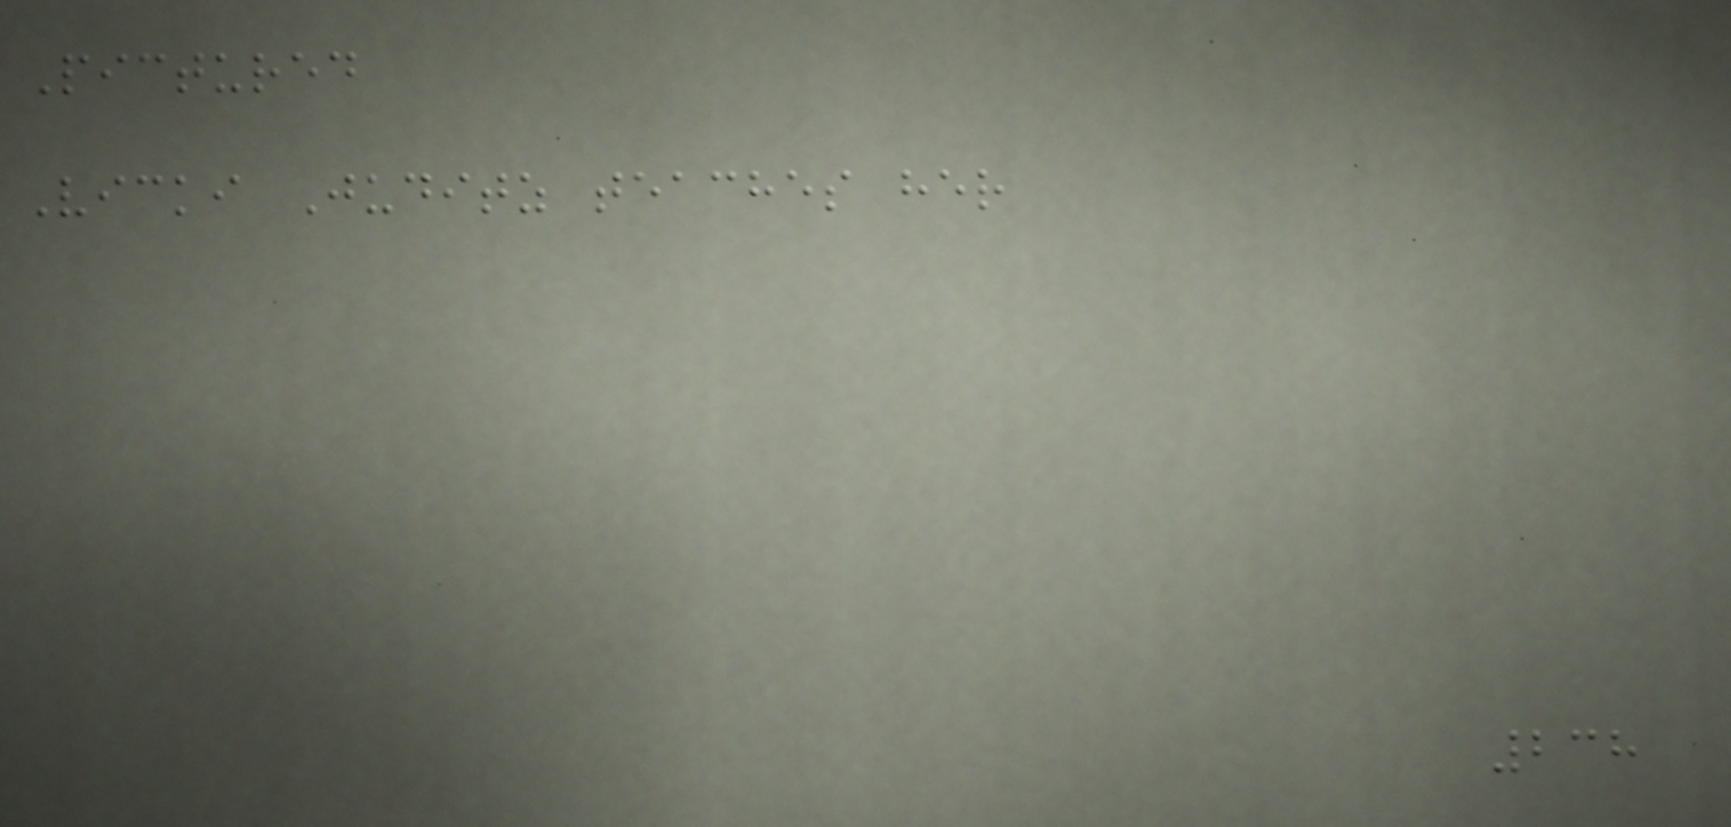Pictured
Vicki Juditz teaches her
238
